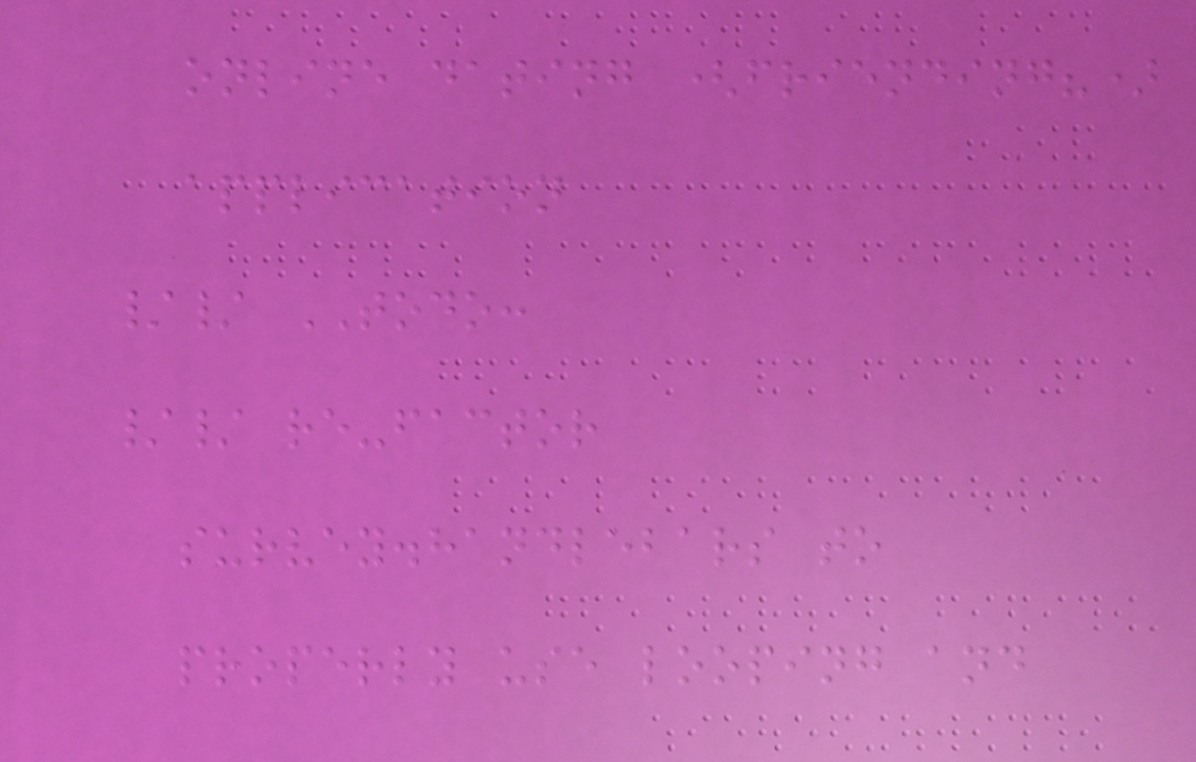online dating (friending?)
application
// TODO:
// re-factor
survey.handlebars to
properly use looping and
